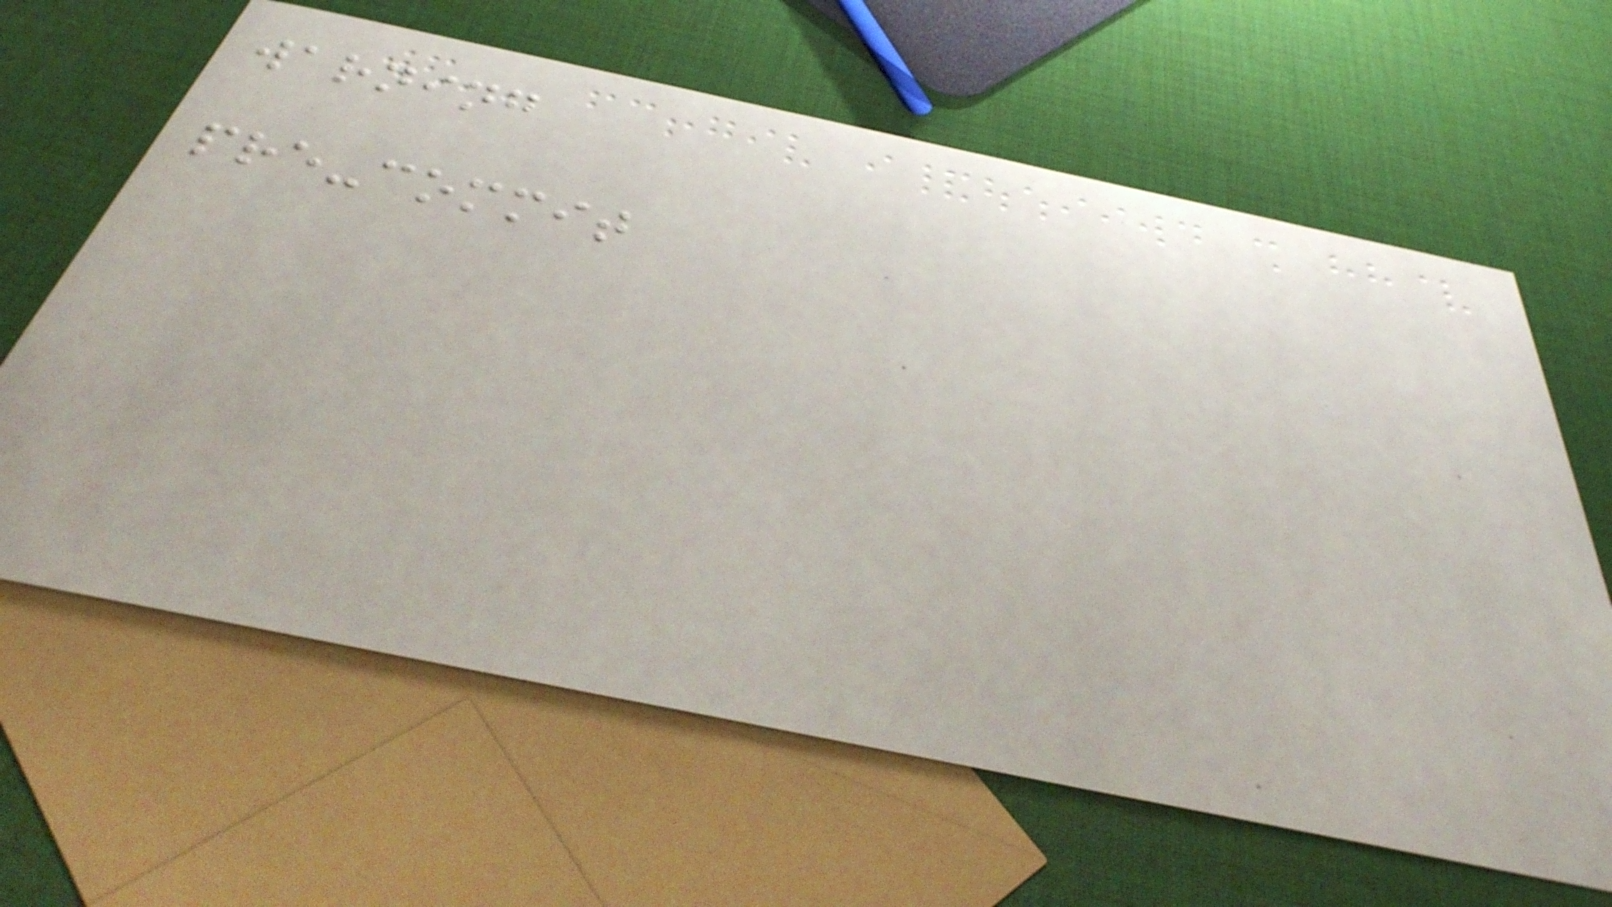warning
pre-commit
